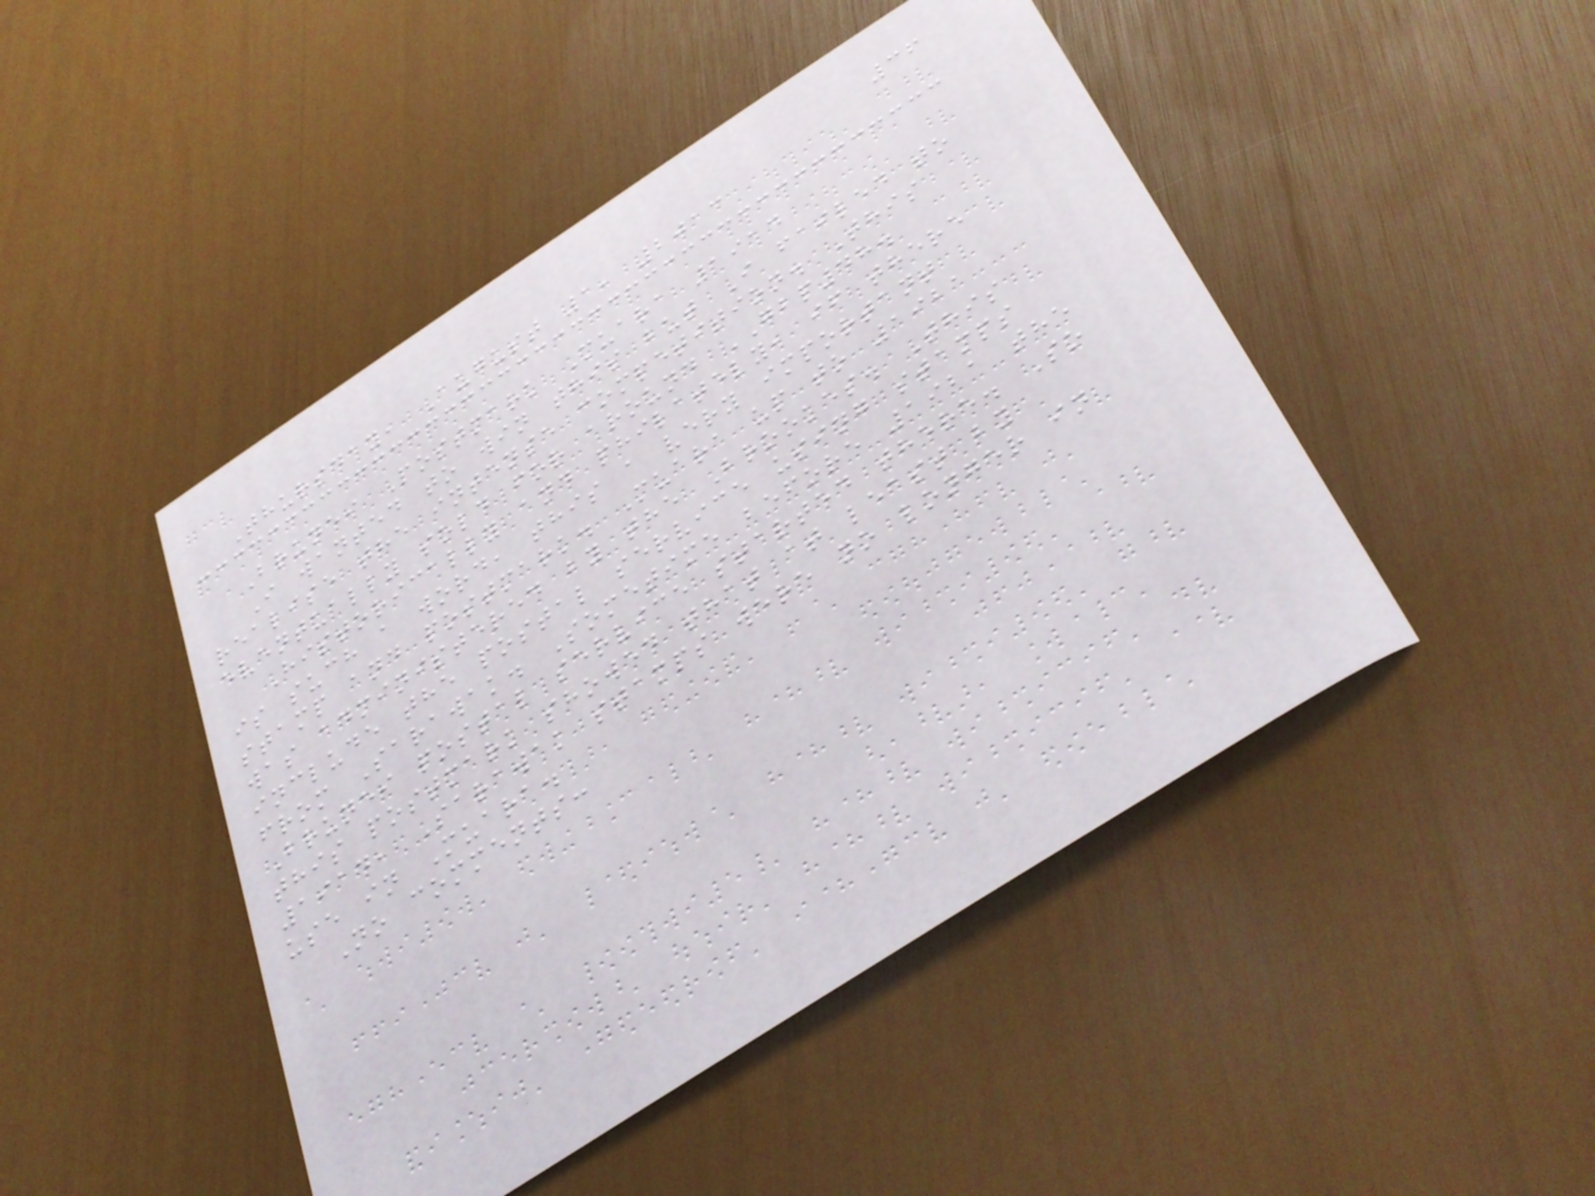36
Thursday, August 1, 2013
Brunei Postmark Muara 1914
I wanted to win this but I failed to
realise the intense competition. This
eventually sold for around GBP48.
Historically and philately, if there
is such a word, this a very important
stamp and postmark. Muara up to 1921
was administered by the Brookes. This
include the postal service using stamps
from Sarawak. Sometime before 1921 the
Brunei postal service started there. So
this postmark showed that at least by
1914, Sarawak stamps were no longer in
use in Muara.
No comments:
